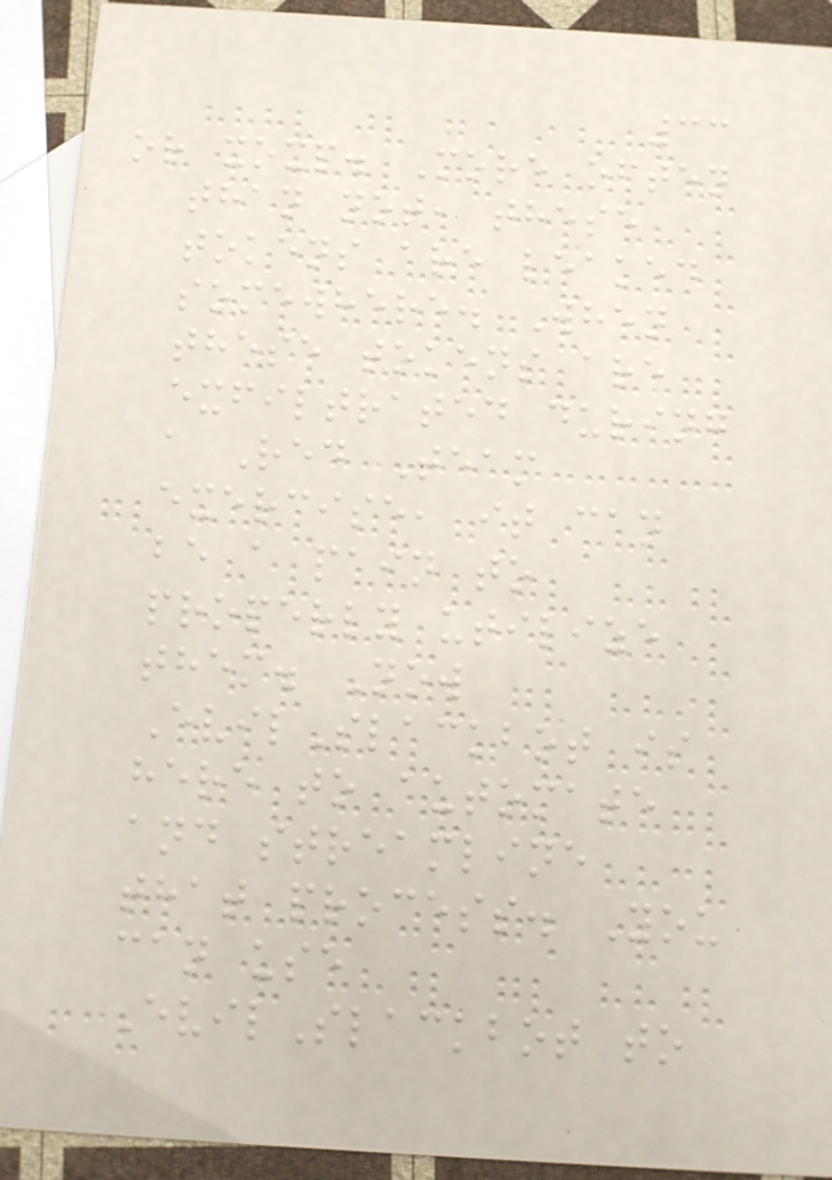33
or xoxp. More often
than not, these
tokens are leaked
somewhere. When
these tokens are
exfiltrated during
a Red Team
exercise, it can
be a pain to
properly utilize
them. Now
EvilSlackbot is
here to automate
and streamline
that process. You
can use
EvilSlackbot to
